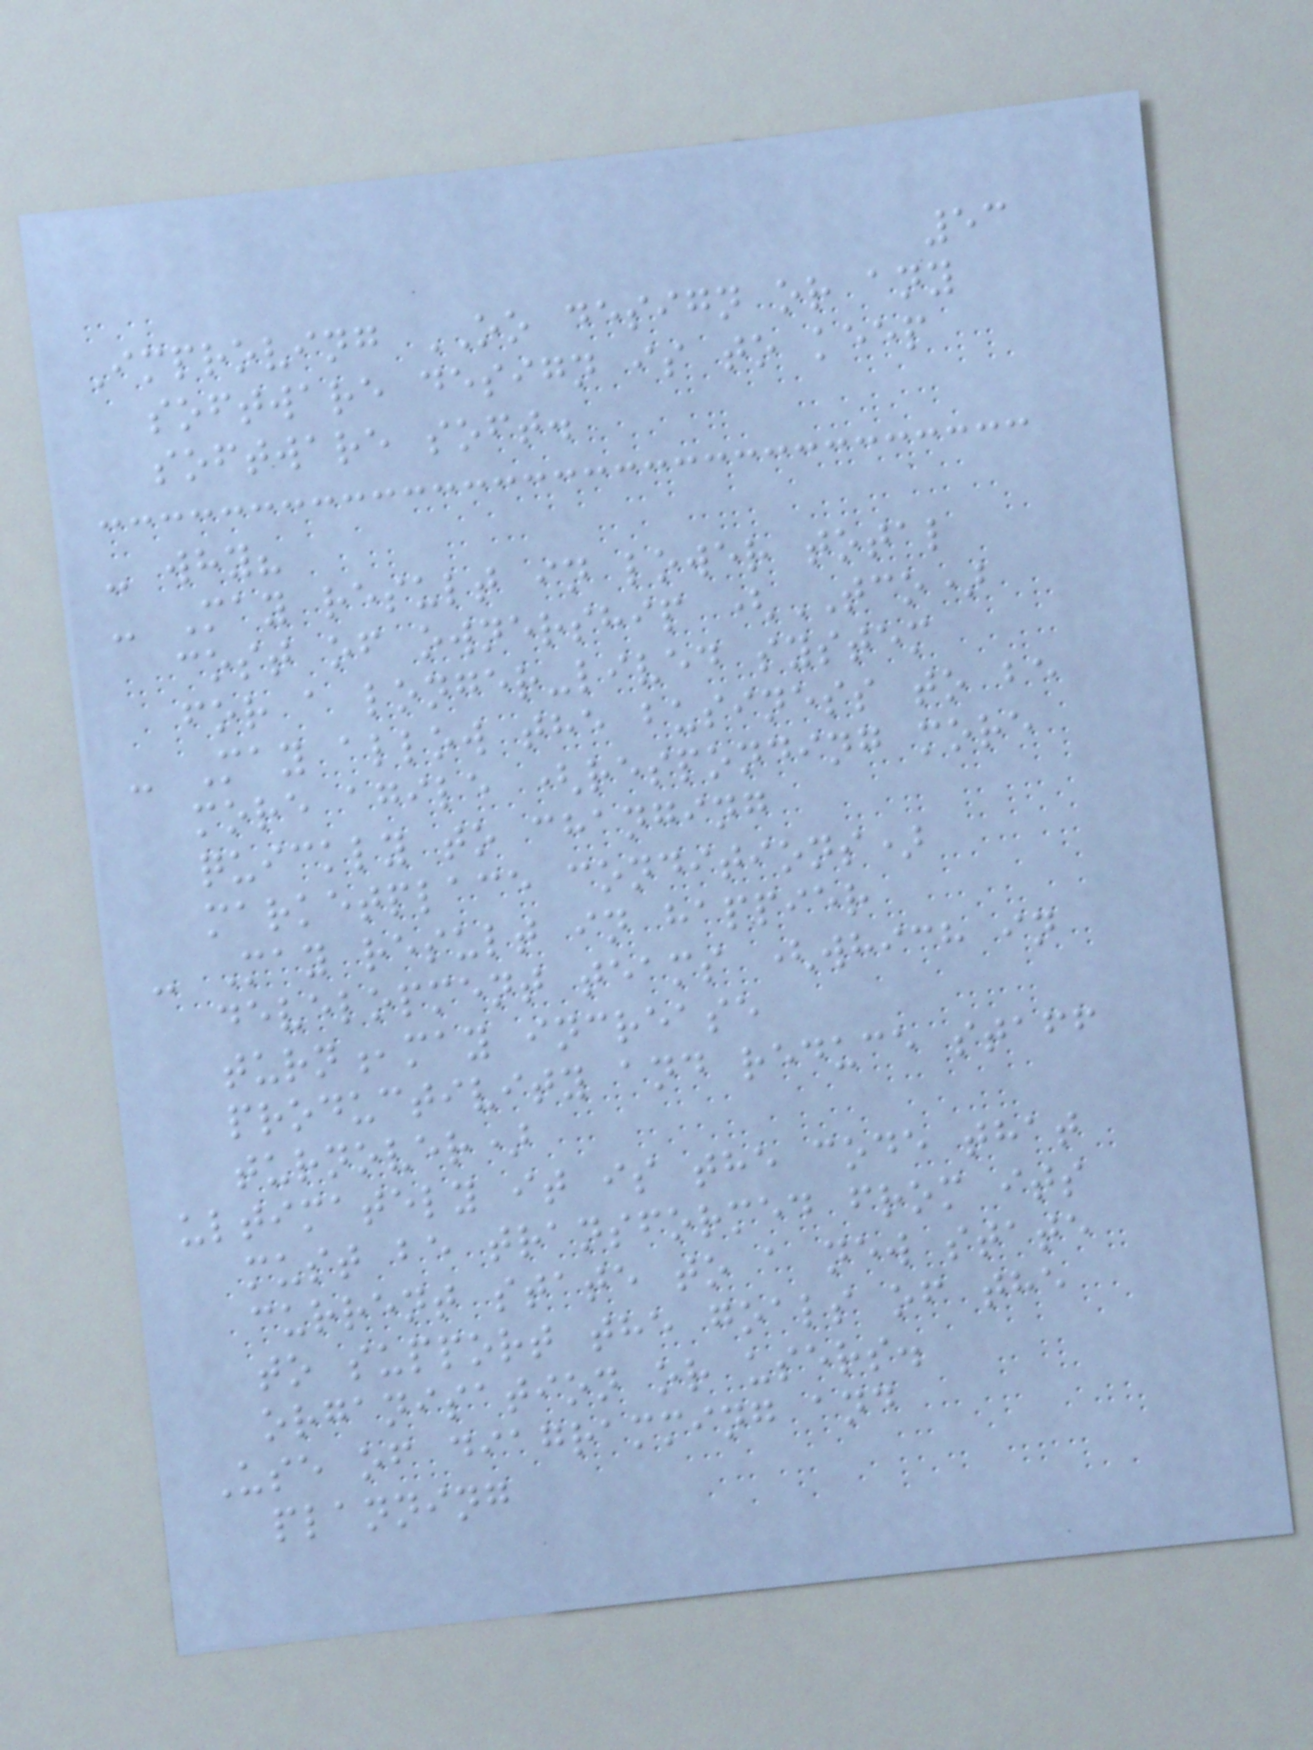53
Improving OO design or any
software design is to keep
software soft.
- why?
- May result in lower total
cost of ownership (TCO)
for a longer-lived system
- May allow the business to be
more agile (responding more
quickly to changing
marketplace conditions)
- May result in happier
development teams (which in
turn,may increase
productivity and reduce staff
turnover)
ultimately it is the code that
must be transformed from its
current state to a new state
to support the goals of the
organisation or users.
Use of diagramming and
planning
